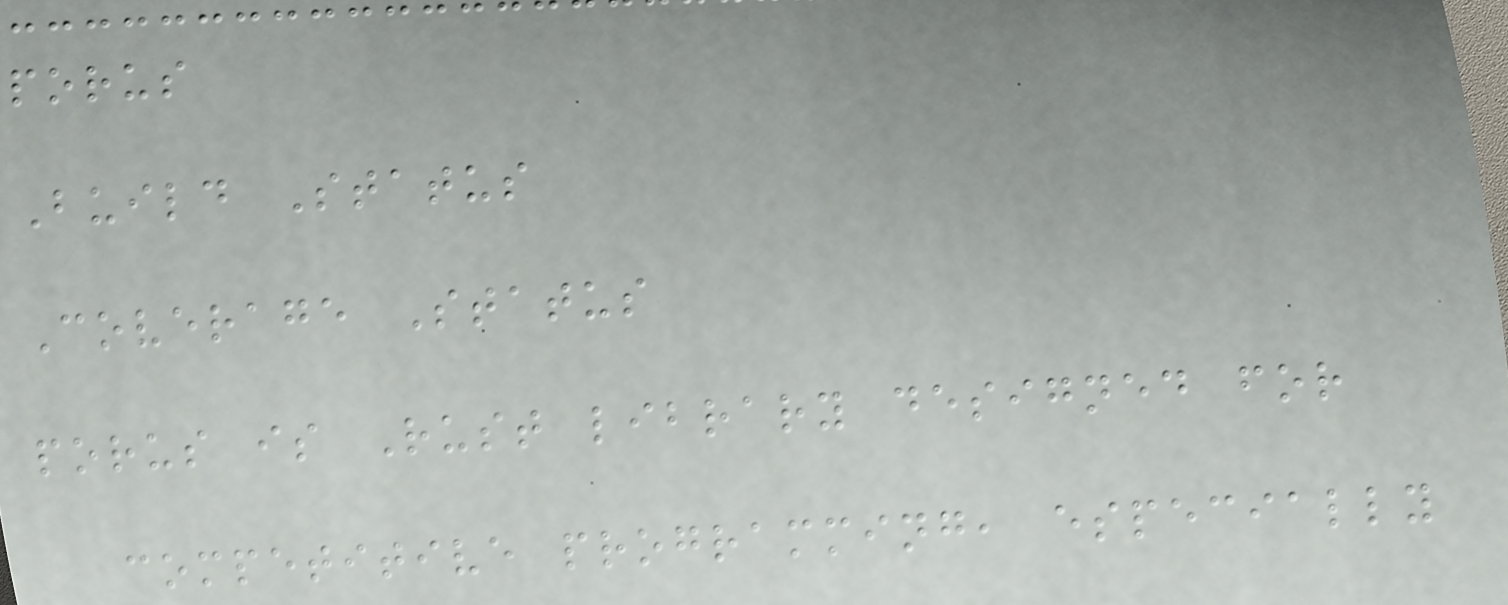porus
Build Status
Coverage Status
porus is Rust library designed for
competitive programming, especially
